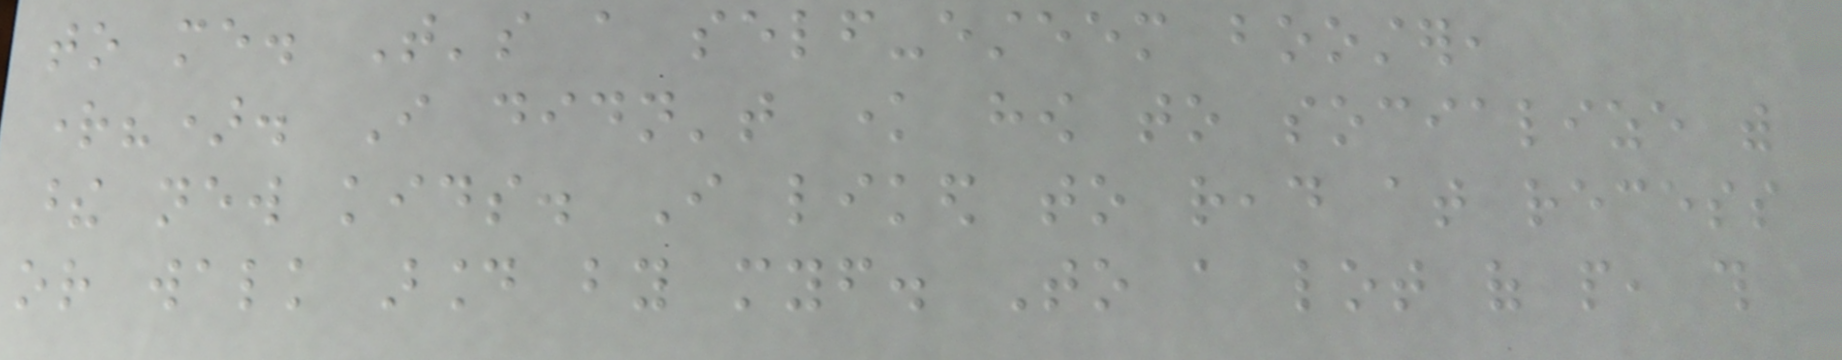to me. That's a self-esteem booster,
right?). I didn't know how to socialize with
these new kids. I liked to read at recess
or walk around by myself. To a lot of people, this
